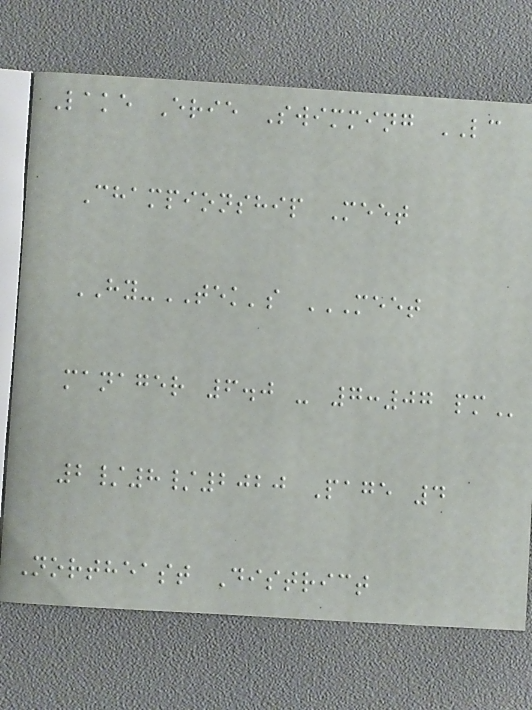Lake Erie Swimming LC
Championship Meet
HY-TEK's MEET
MANAGER 6.0 - 7:07 PM
2/8/2020 Page 4
Northeast District
